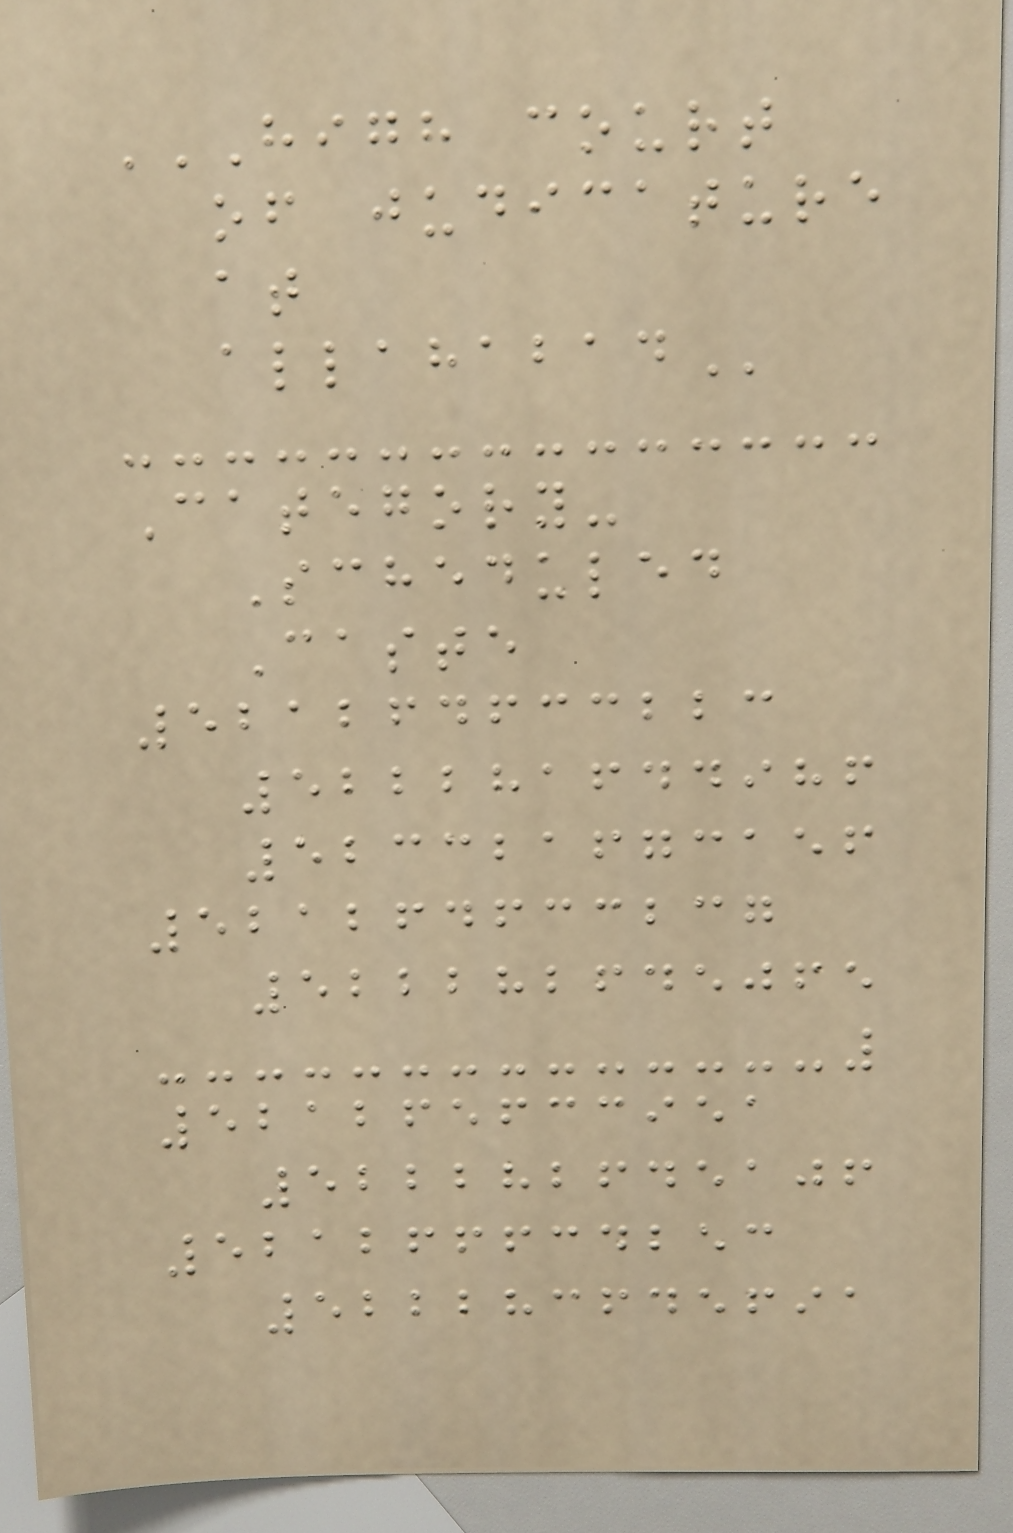HIGH COURT
OF JUDICATURE
AT
ALLAHABAD
Category-
Scheduled
Caste
521264633223
522281644986
523321673156
521264633237
522282645065
521265633951
522282645106
521266634253
522283645691
